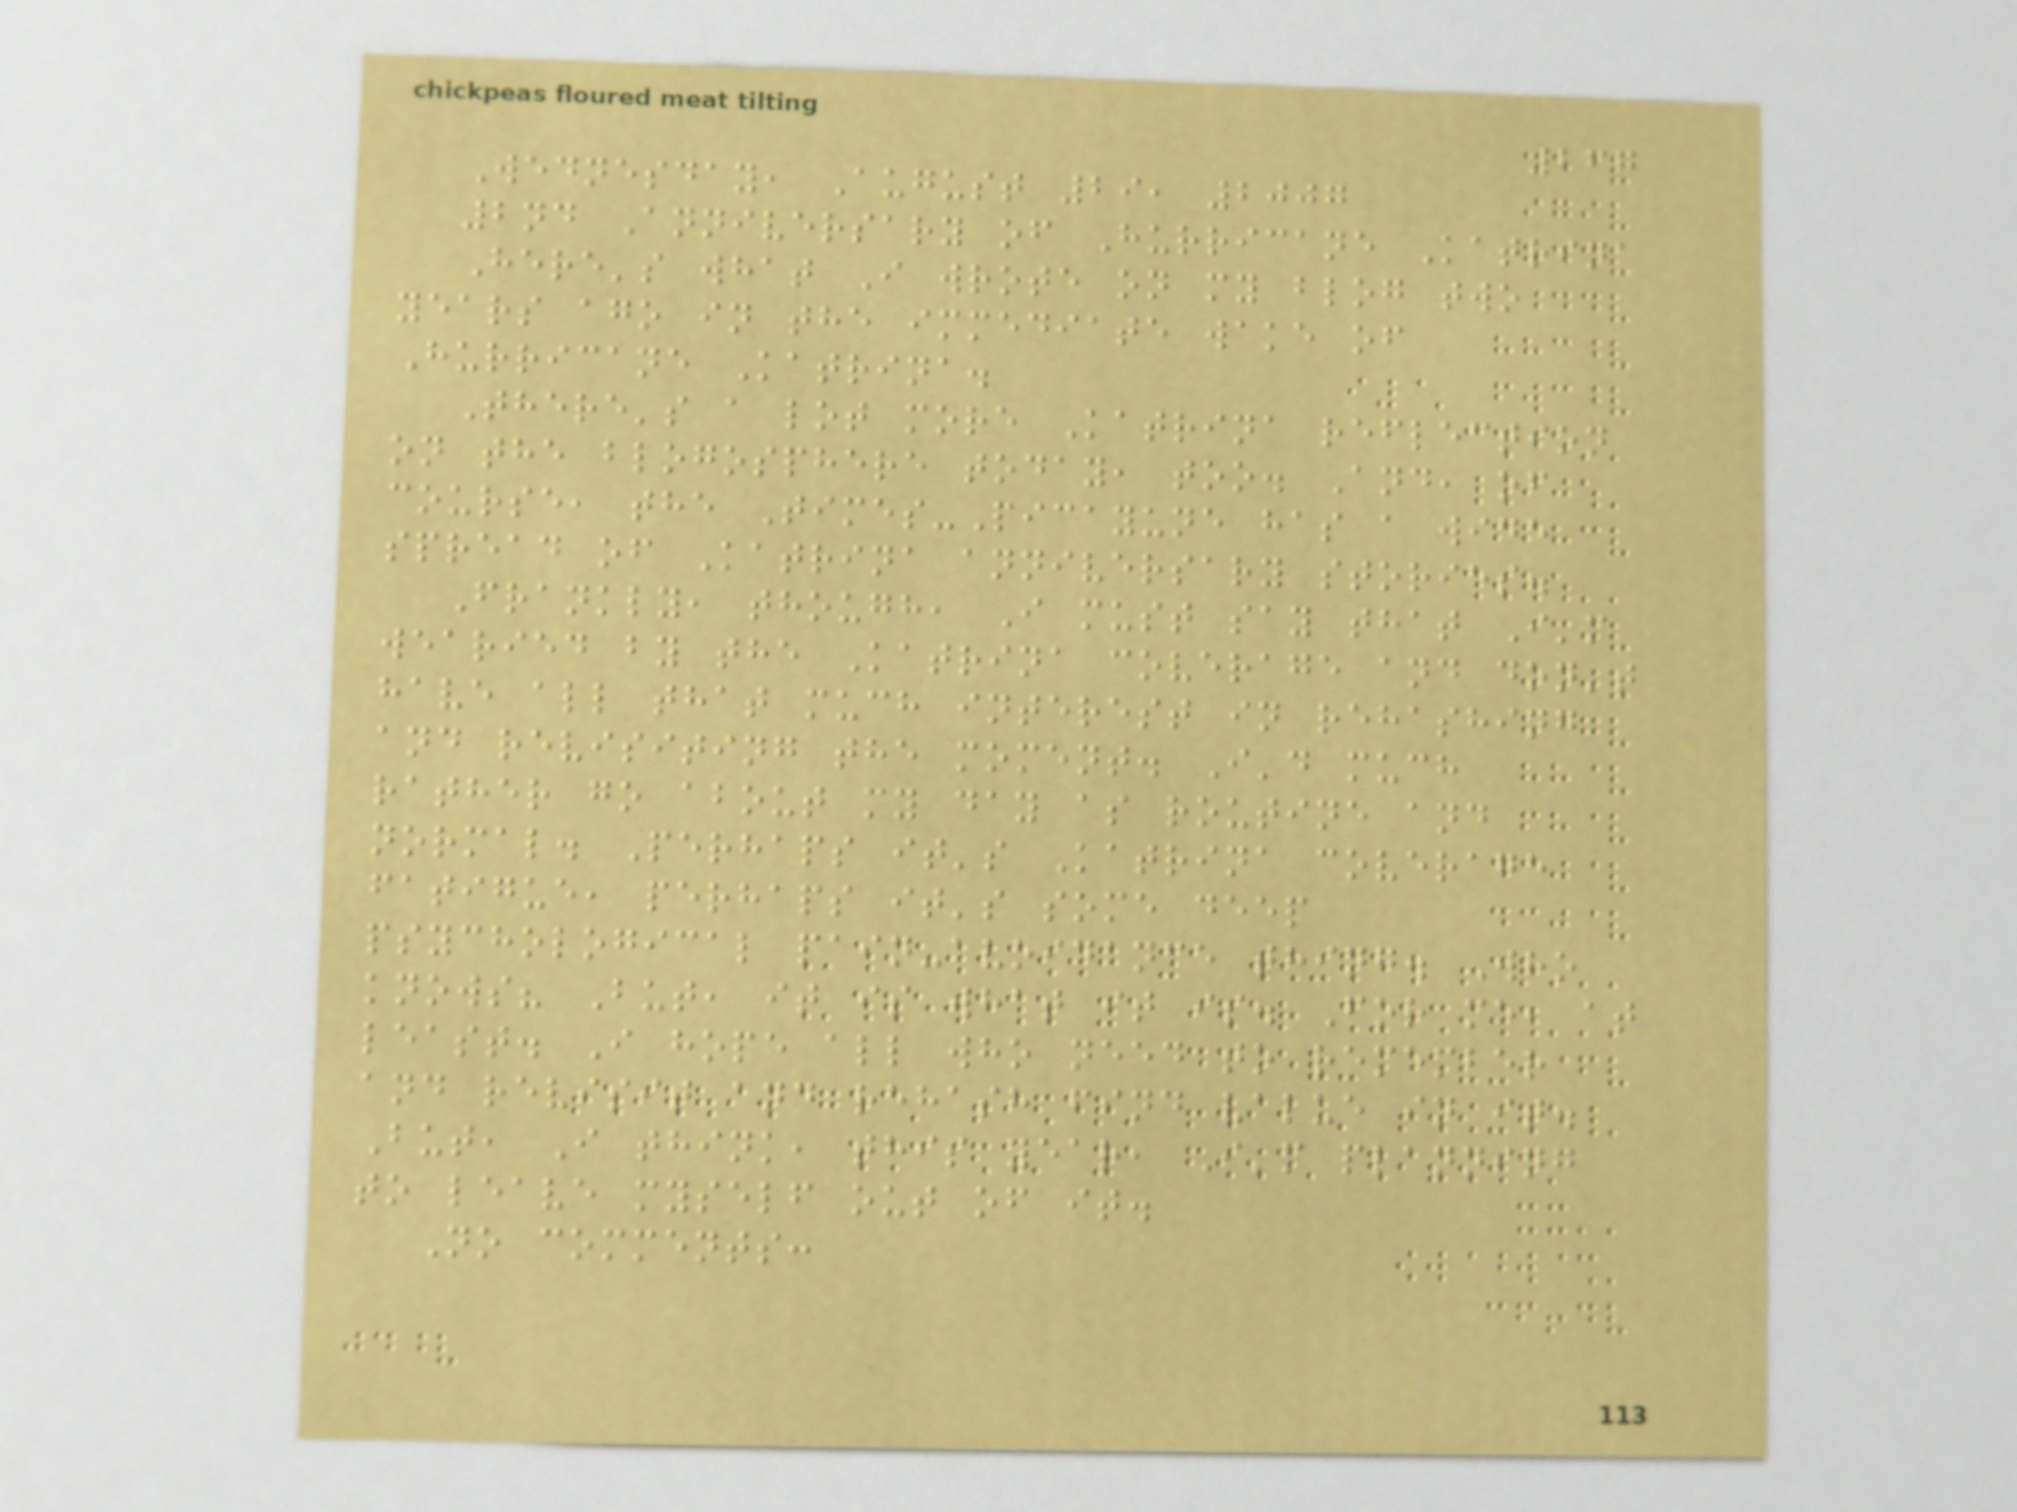267
Wednesday, August 29, 2007
2nd Anniversary of Hurricane Katrina
Here's what I wrote on my blog two
years ago in the immediate wake of
Hurricane Katrina.
There's a lot more Katrina reflection
on the blogosphere today, too. And, of
course, the Times-Picayune has a wide
spread of Katrina anniversary stories.
Frankly, though, I must say that I'm
wearied by the Katrina coverage and don't
have all that much interest in rehashing
and revisiting the moment. I'd much
rather go about my day as routine and
normal. Perhaps it's Katrina coverage
fatigue, perhaps it's some deep
psychological pain-avoidance thing. Who
knows? But, it is what it is. For me, at
least. I hope all who need to remember
and revisit and rehash find value in it.
But, I think, this year, I'm planning
to leave myself out of it.
No comments:
